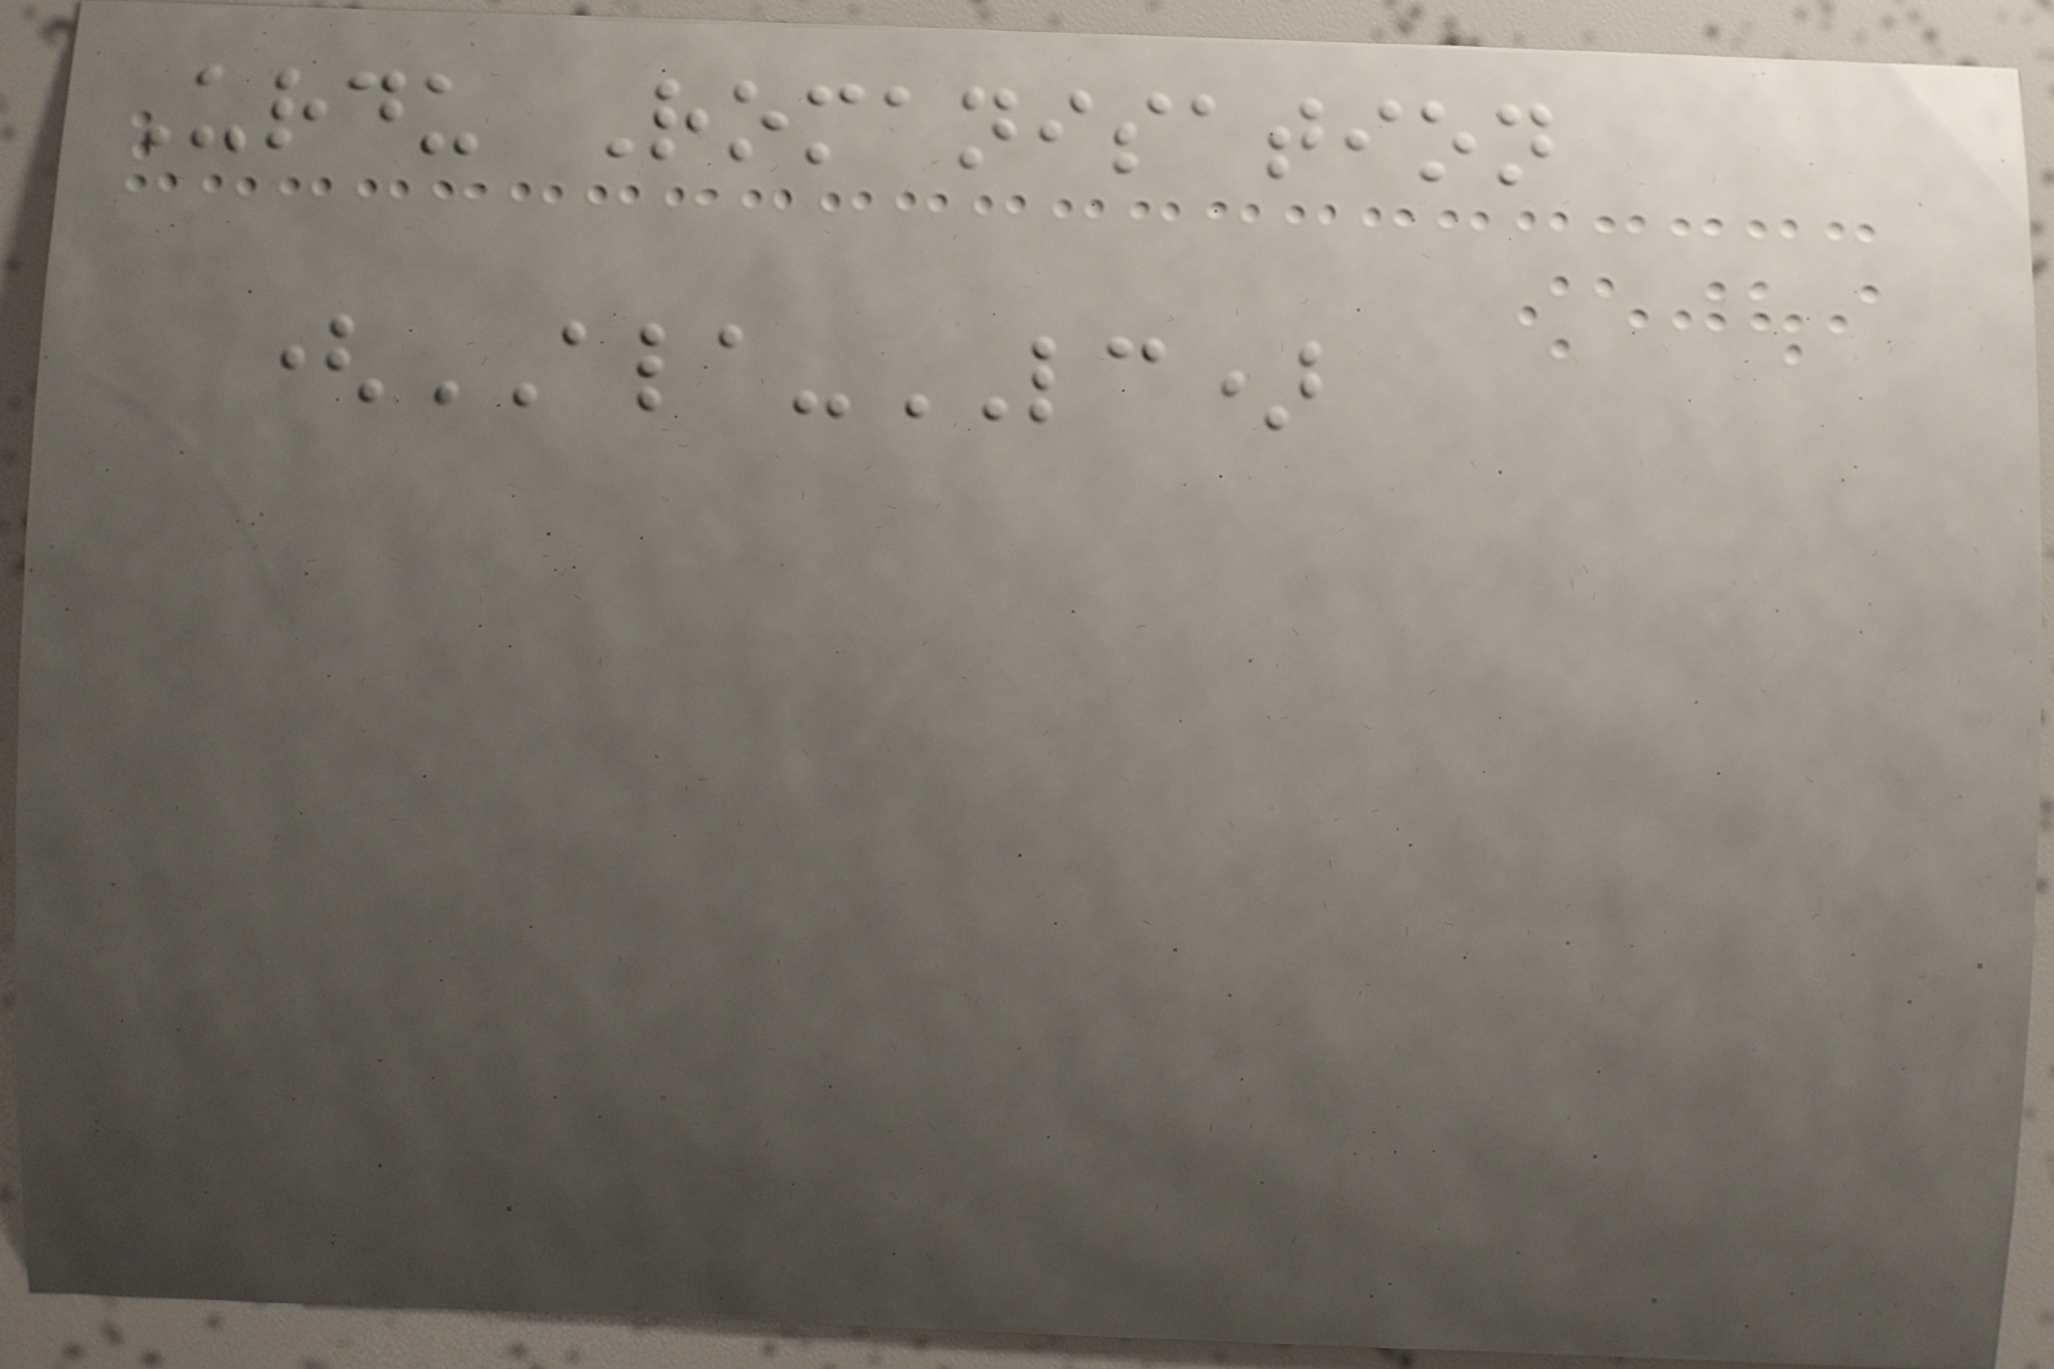Urdu Romanisation
(ALA-LC)
